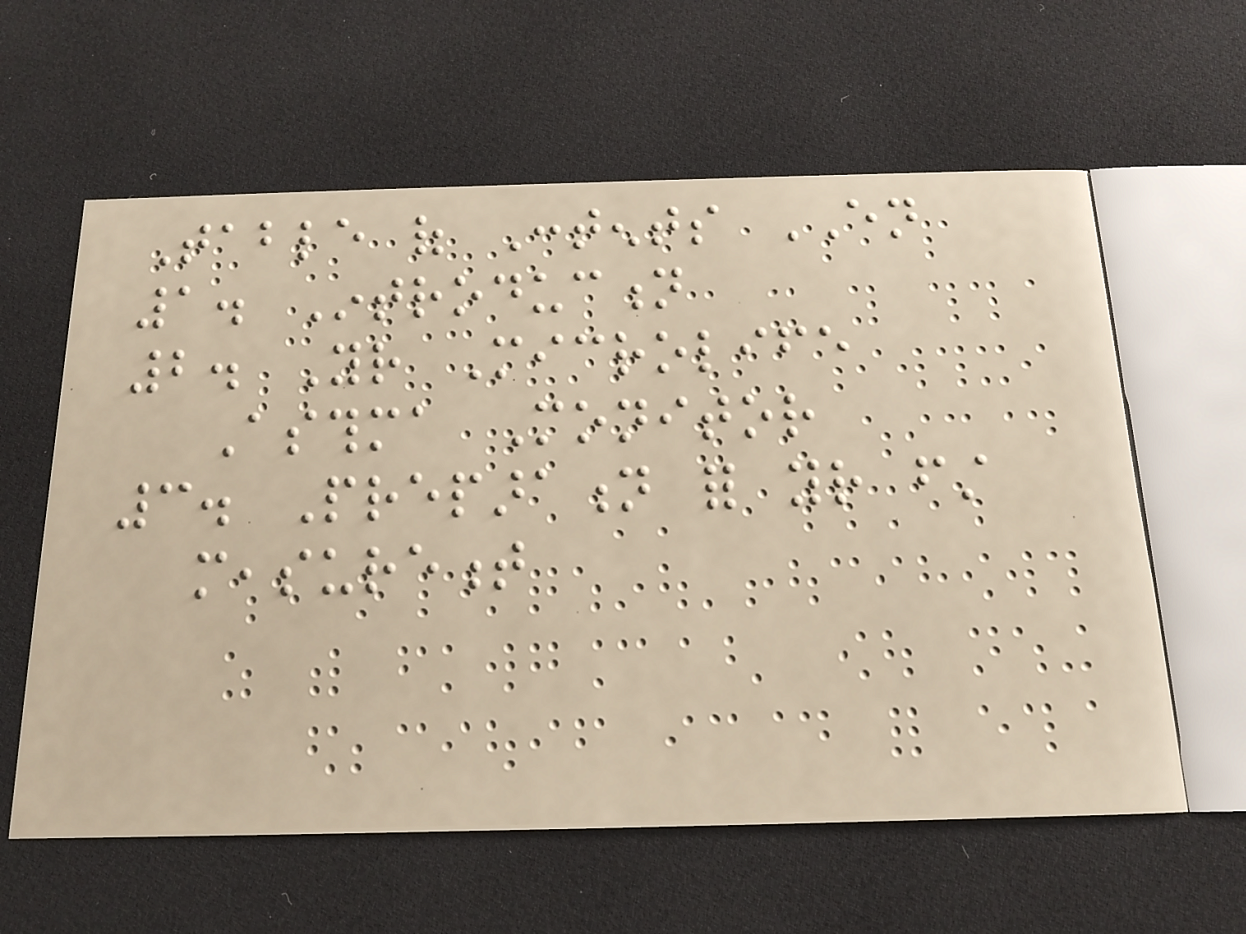Table of Contents EN
1. Introduction
2. Your Microlife
Asthma Monitor
3. Preparation for your first
measurement
